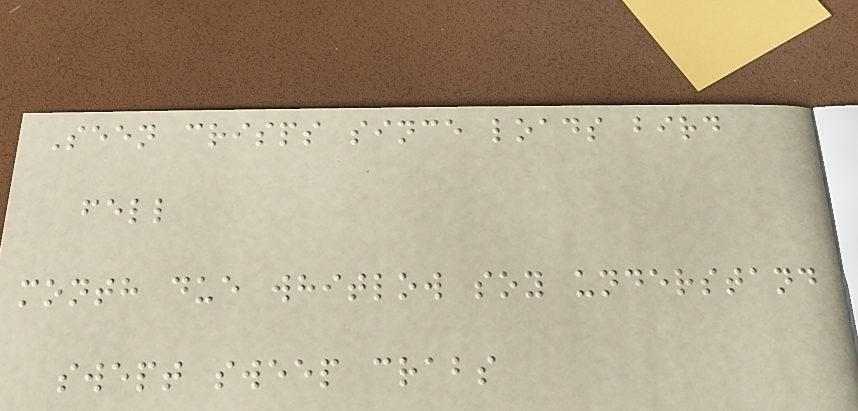Seen crisps since loads bird
fell
month due whitlow soy understand
swept sweep crabs
